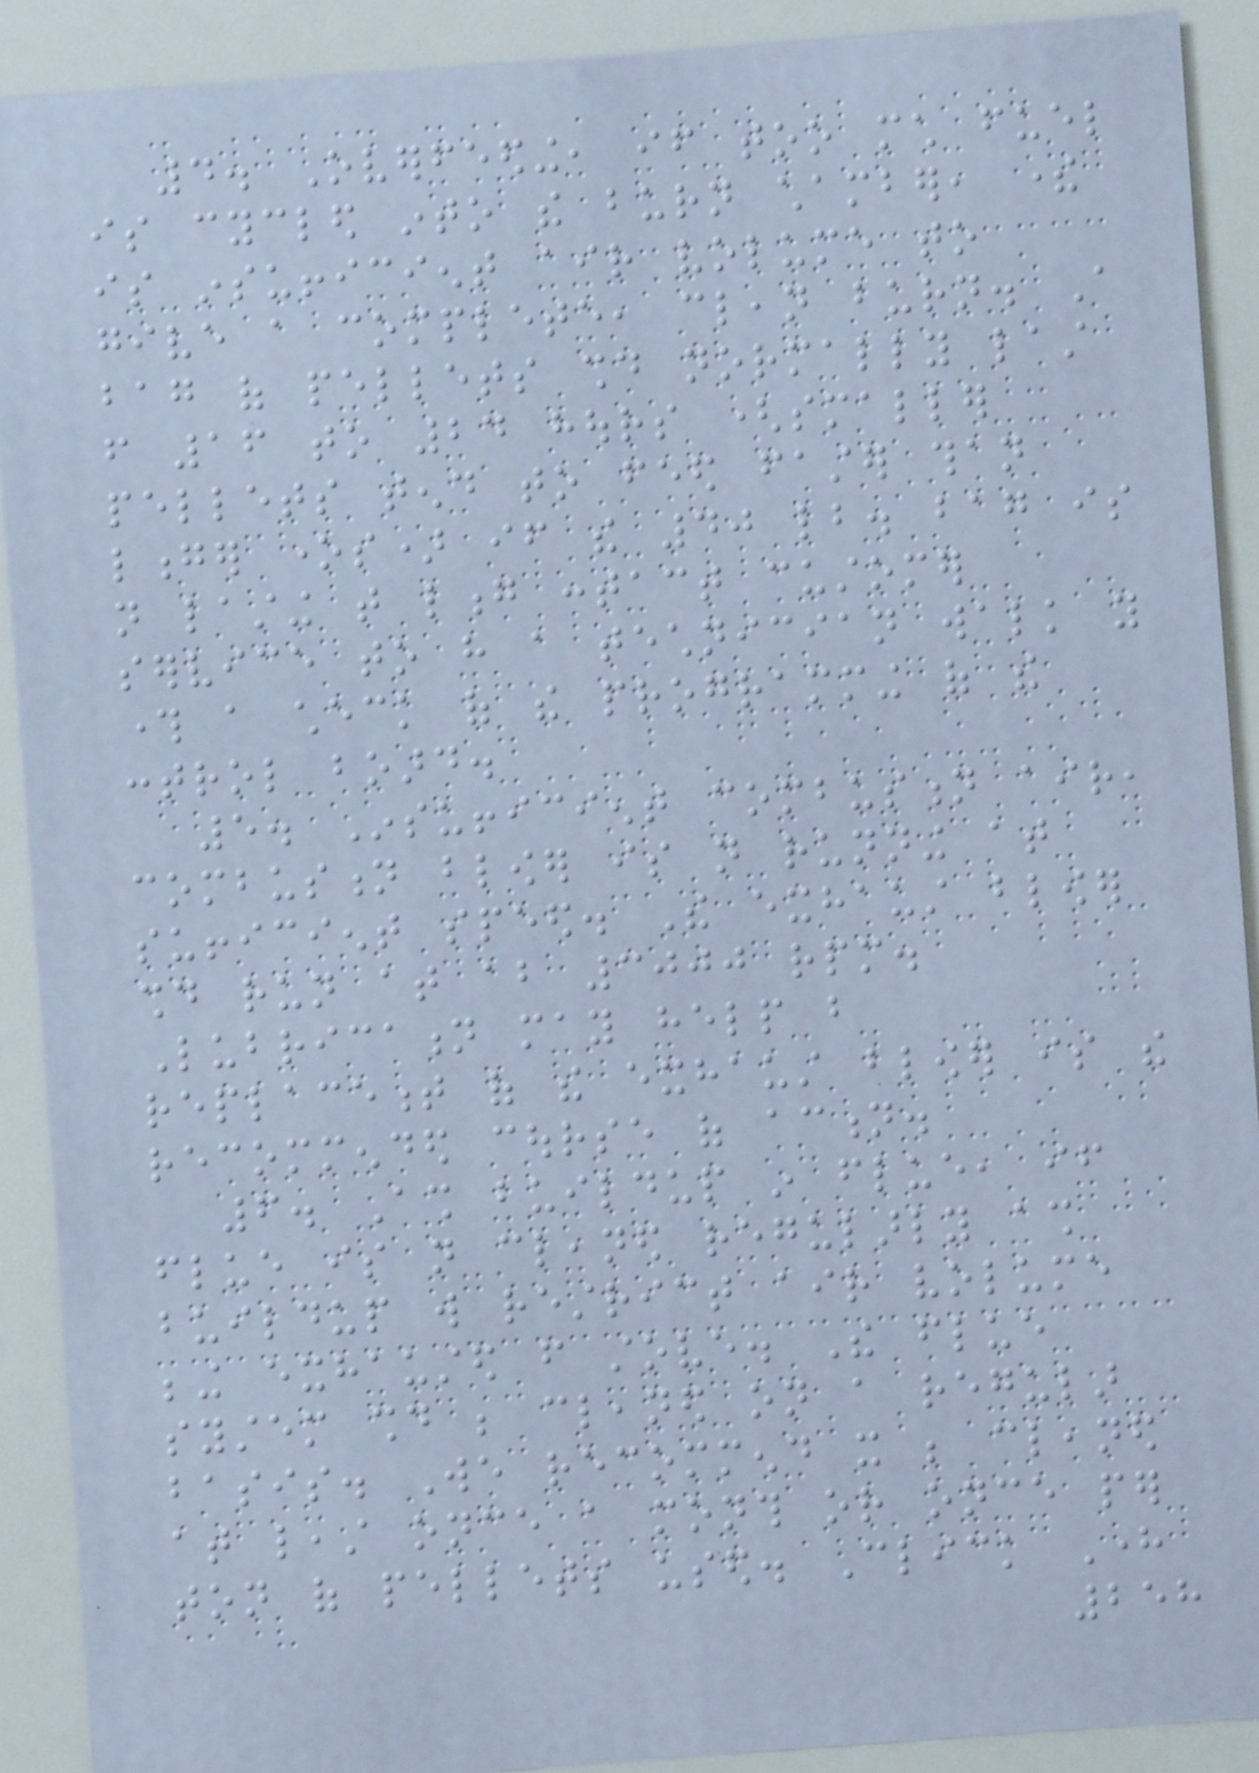4. Overfeeding, if too much fuel
is cycled into the burn chamber, there
is insufficient air volume to
give a complete, clean burn. A
bag of pellets should normally last
from 16 to 24 hours (smaller
pellets tend to feed faster than
longer ones) if the 40 lb. bag is
not lasting that long contact customer
service to have a technician walk you
through a check of the programming of the
control board.
5. Insufficient combustion air,
combustion blower is not running at
sufficient speed. The exhaust blower
should run at about 3000 rpm.
Lubrication may help but
replacement of the exhaust blower is the
recommended course of action.
6. Ash buildup in flue, if
flue is not cleaned regularly ash
buildup will restrict air volume
being exhausted from stove. The flue
system should be cleaned on a regular
basis. We recommend it be cleaned
at least once a month or once per
ton of pellets used. Click Here
258
